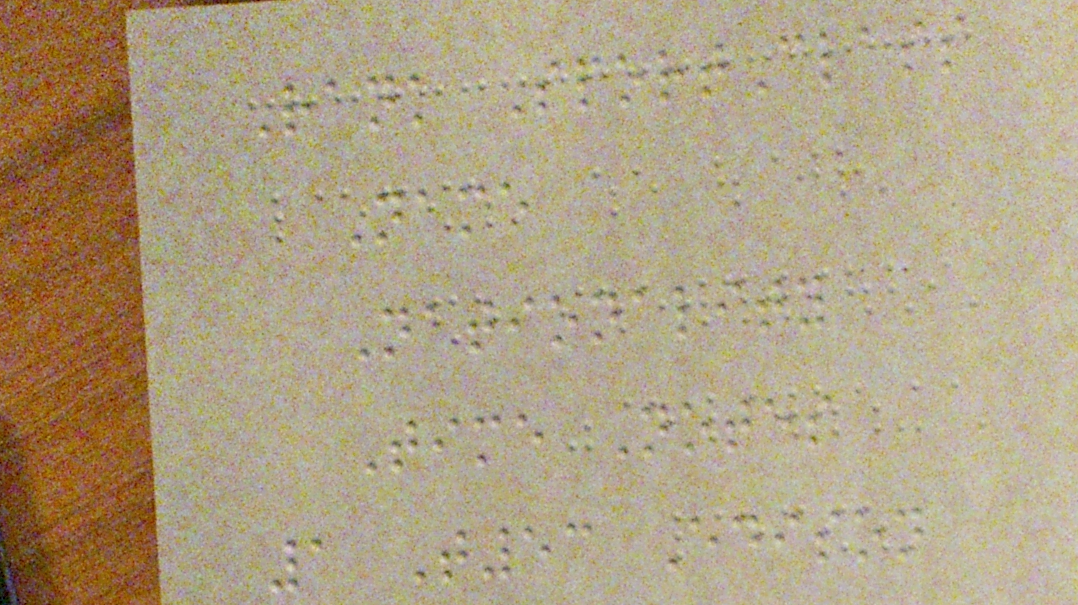Rank SportClass
Name
Nationality
Time Notes
1 T53 Edison
